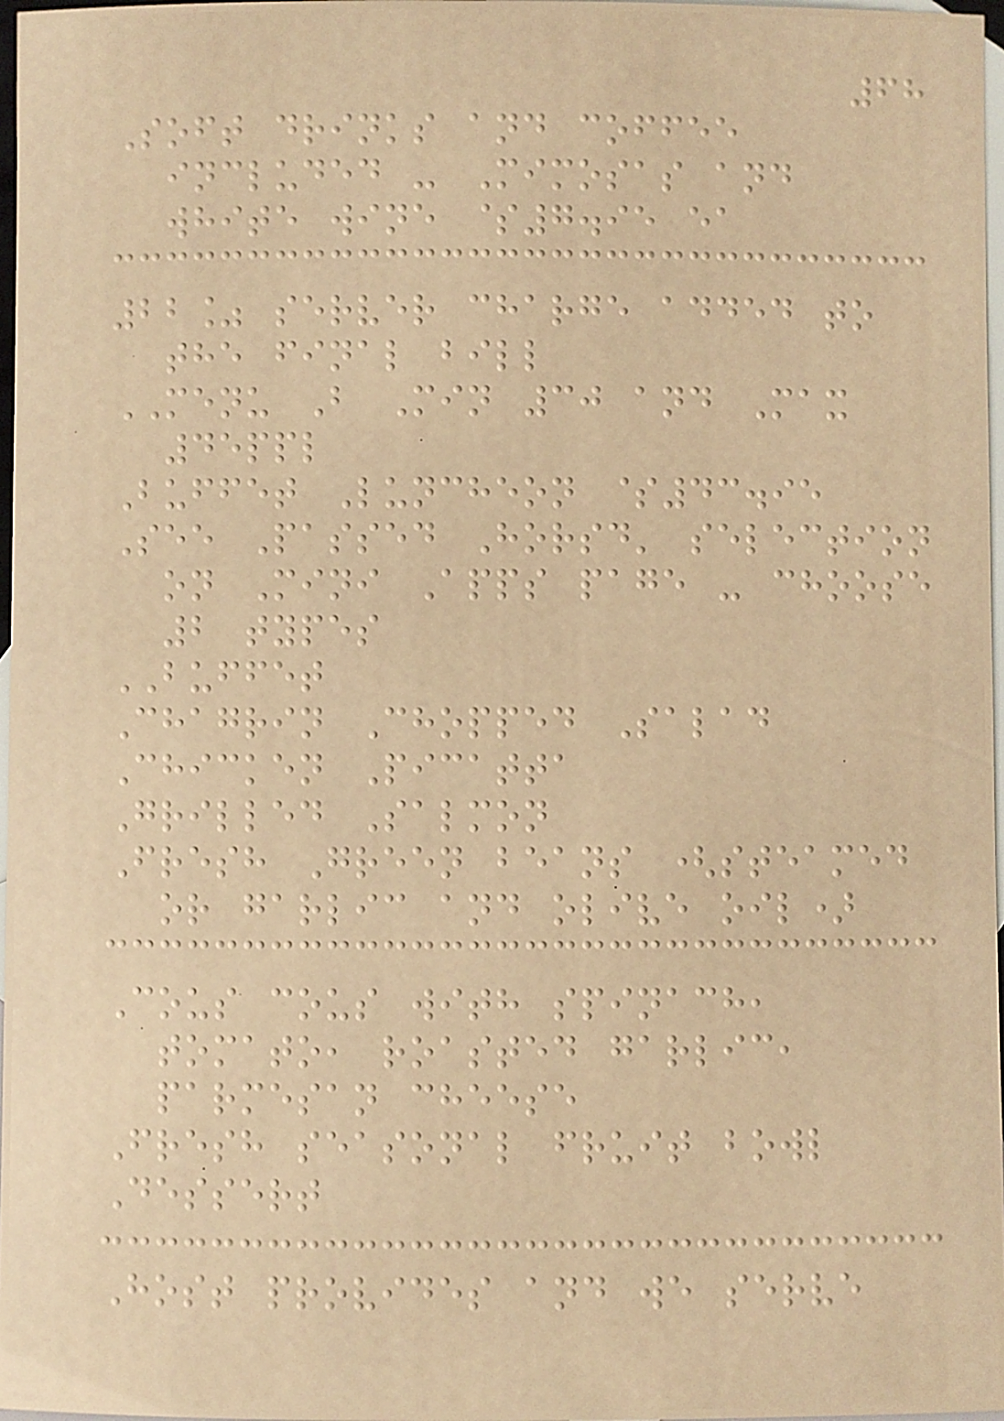68
Soft drinks and coffee
included - Mimosas and
white wine $7.95 ea
22% server charge added to
the final bill
MENU B Min 30 and Max
45ppl
Buffet Luncheon $43.95
See Passed Horsd' selection
on Mini Apps page - choose
2 types
BUFFET
Chagrin Chopped Salad
Chicken Picatta
Grilled Salmon
Fresh Green beans (steamed
or garlic and olive oil)
Cous cous with spinach,
tomato, roasted garlic,
parmesan cheese
Fresh seasonal fruit bowl
Dessert
Host provides and we serve
